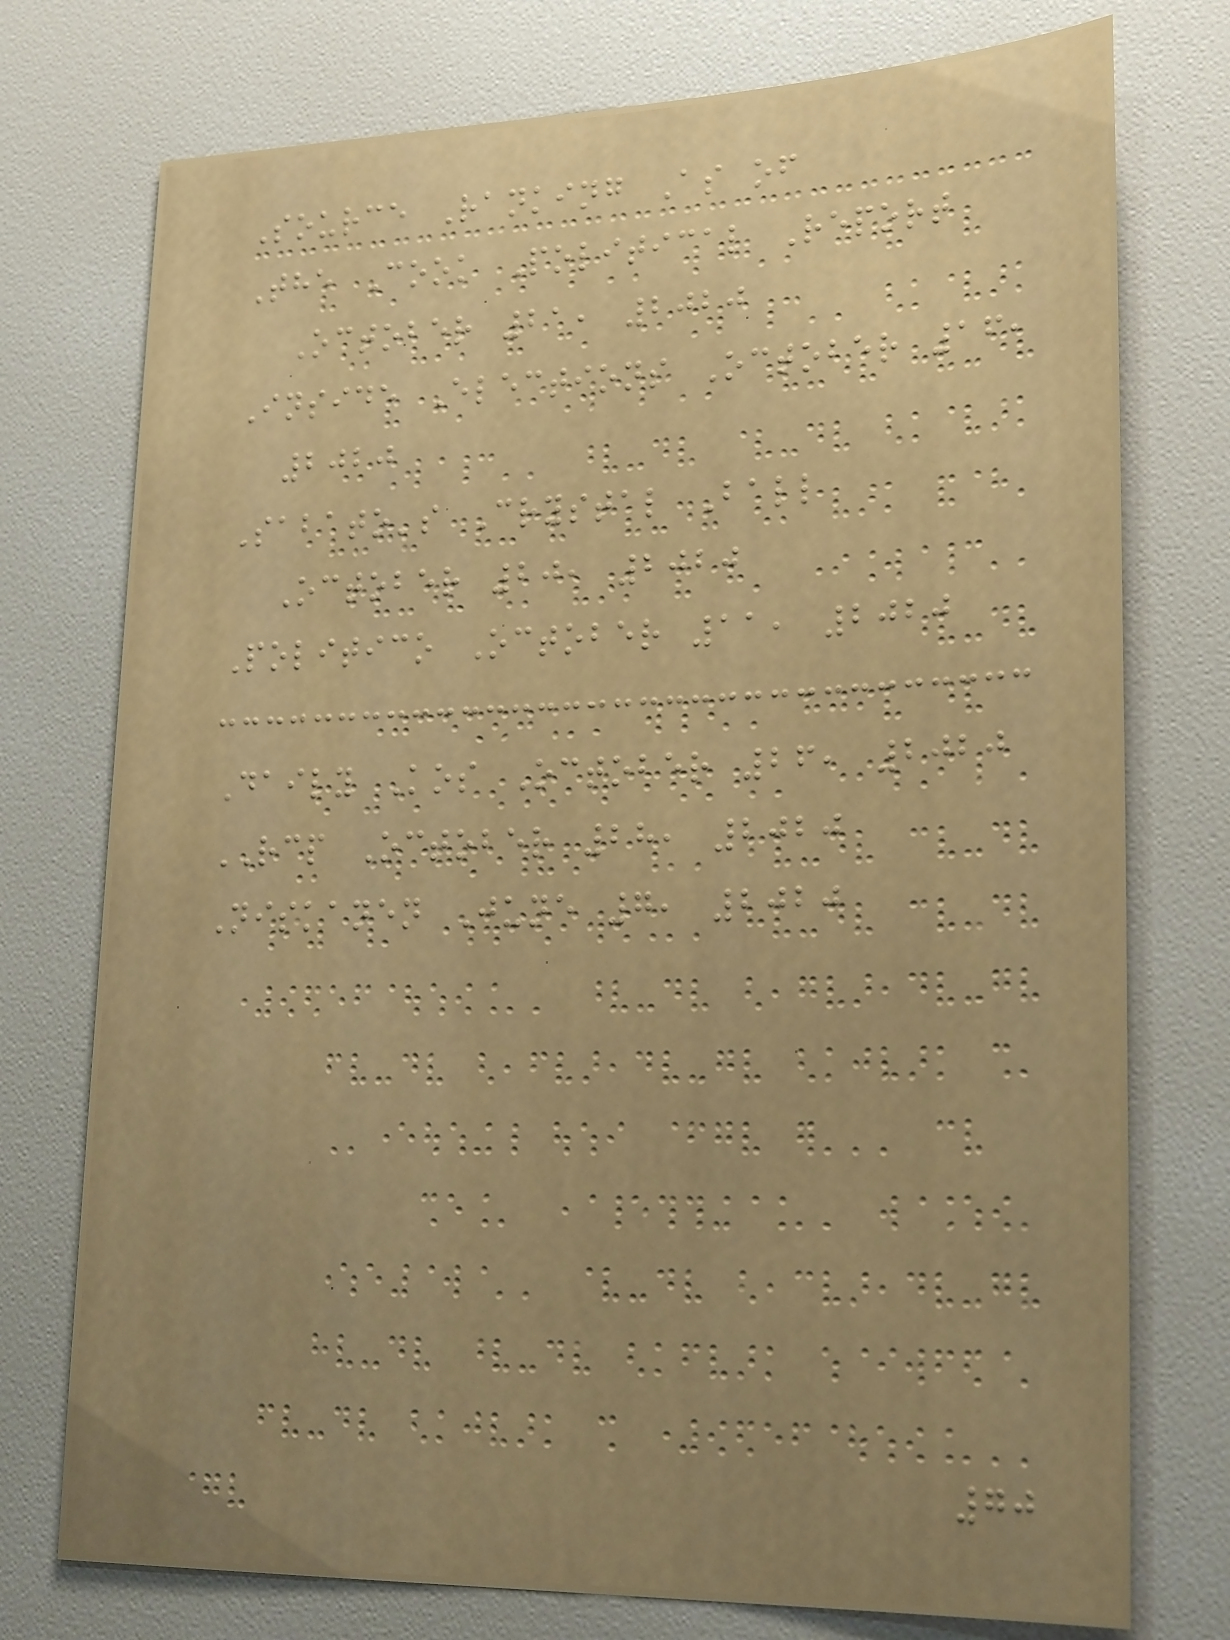Source Ranking As of
The Cook Political Report
October 21, 2020
Inside Elections October 16,
2020
Sabato's Crystal Ball
October 20, 2020
Politico October 11, 2020
Daily Kos October 26, 2020
RCP October 28, 2020
Niskanen June 7, 2020
70
